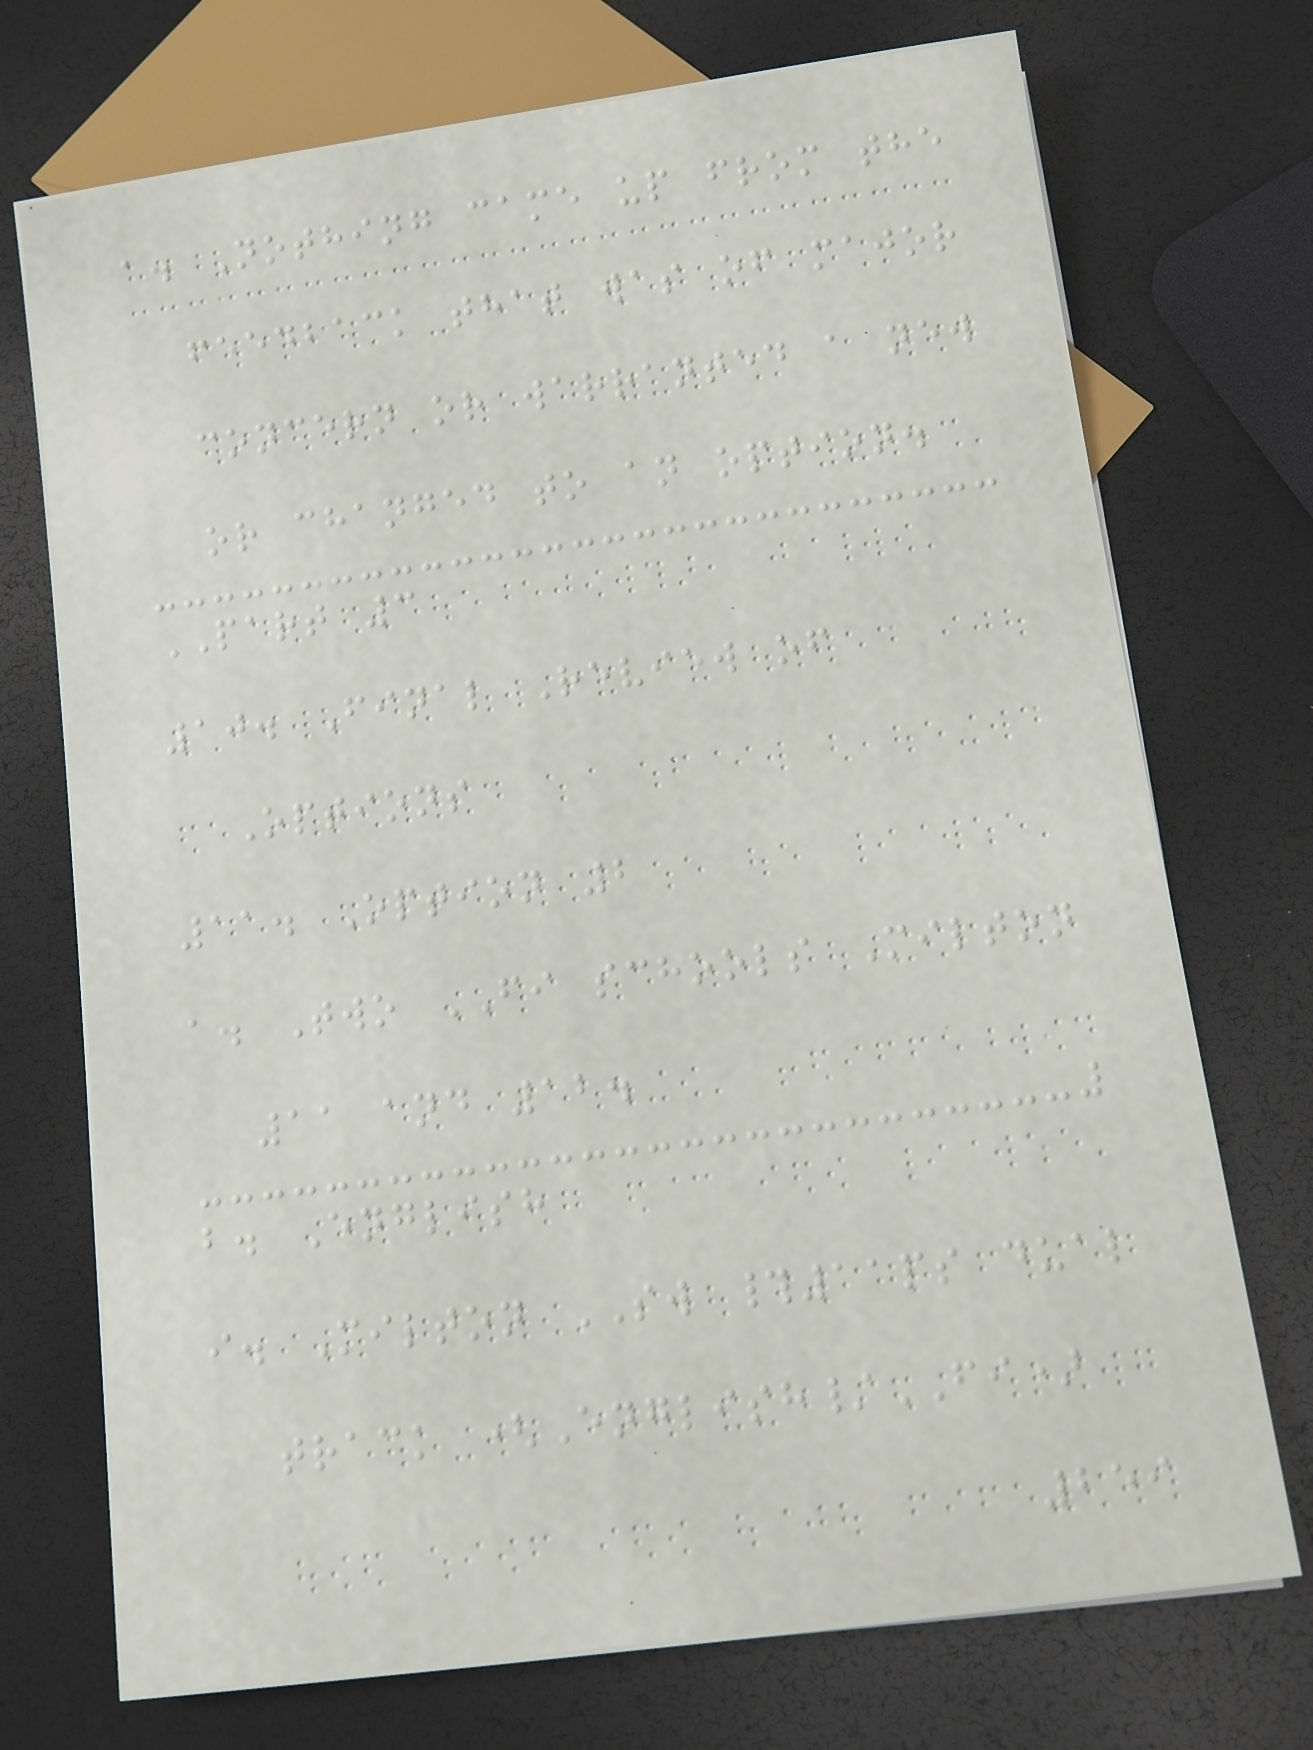a. Nothing came up from the
feedback that was of major
concern or warranted a new
or changed to an option.
PART 3
10. Final Review of
Options
11. Option 2
a. Two FI schools Milton
11 and 12.
b. English
i. Milton SW #11ps dual
track (English/FI)
259
